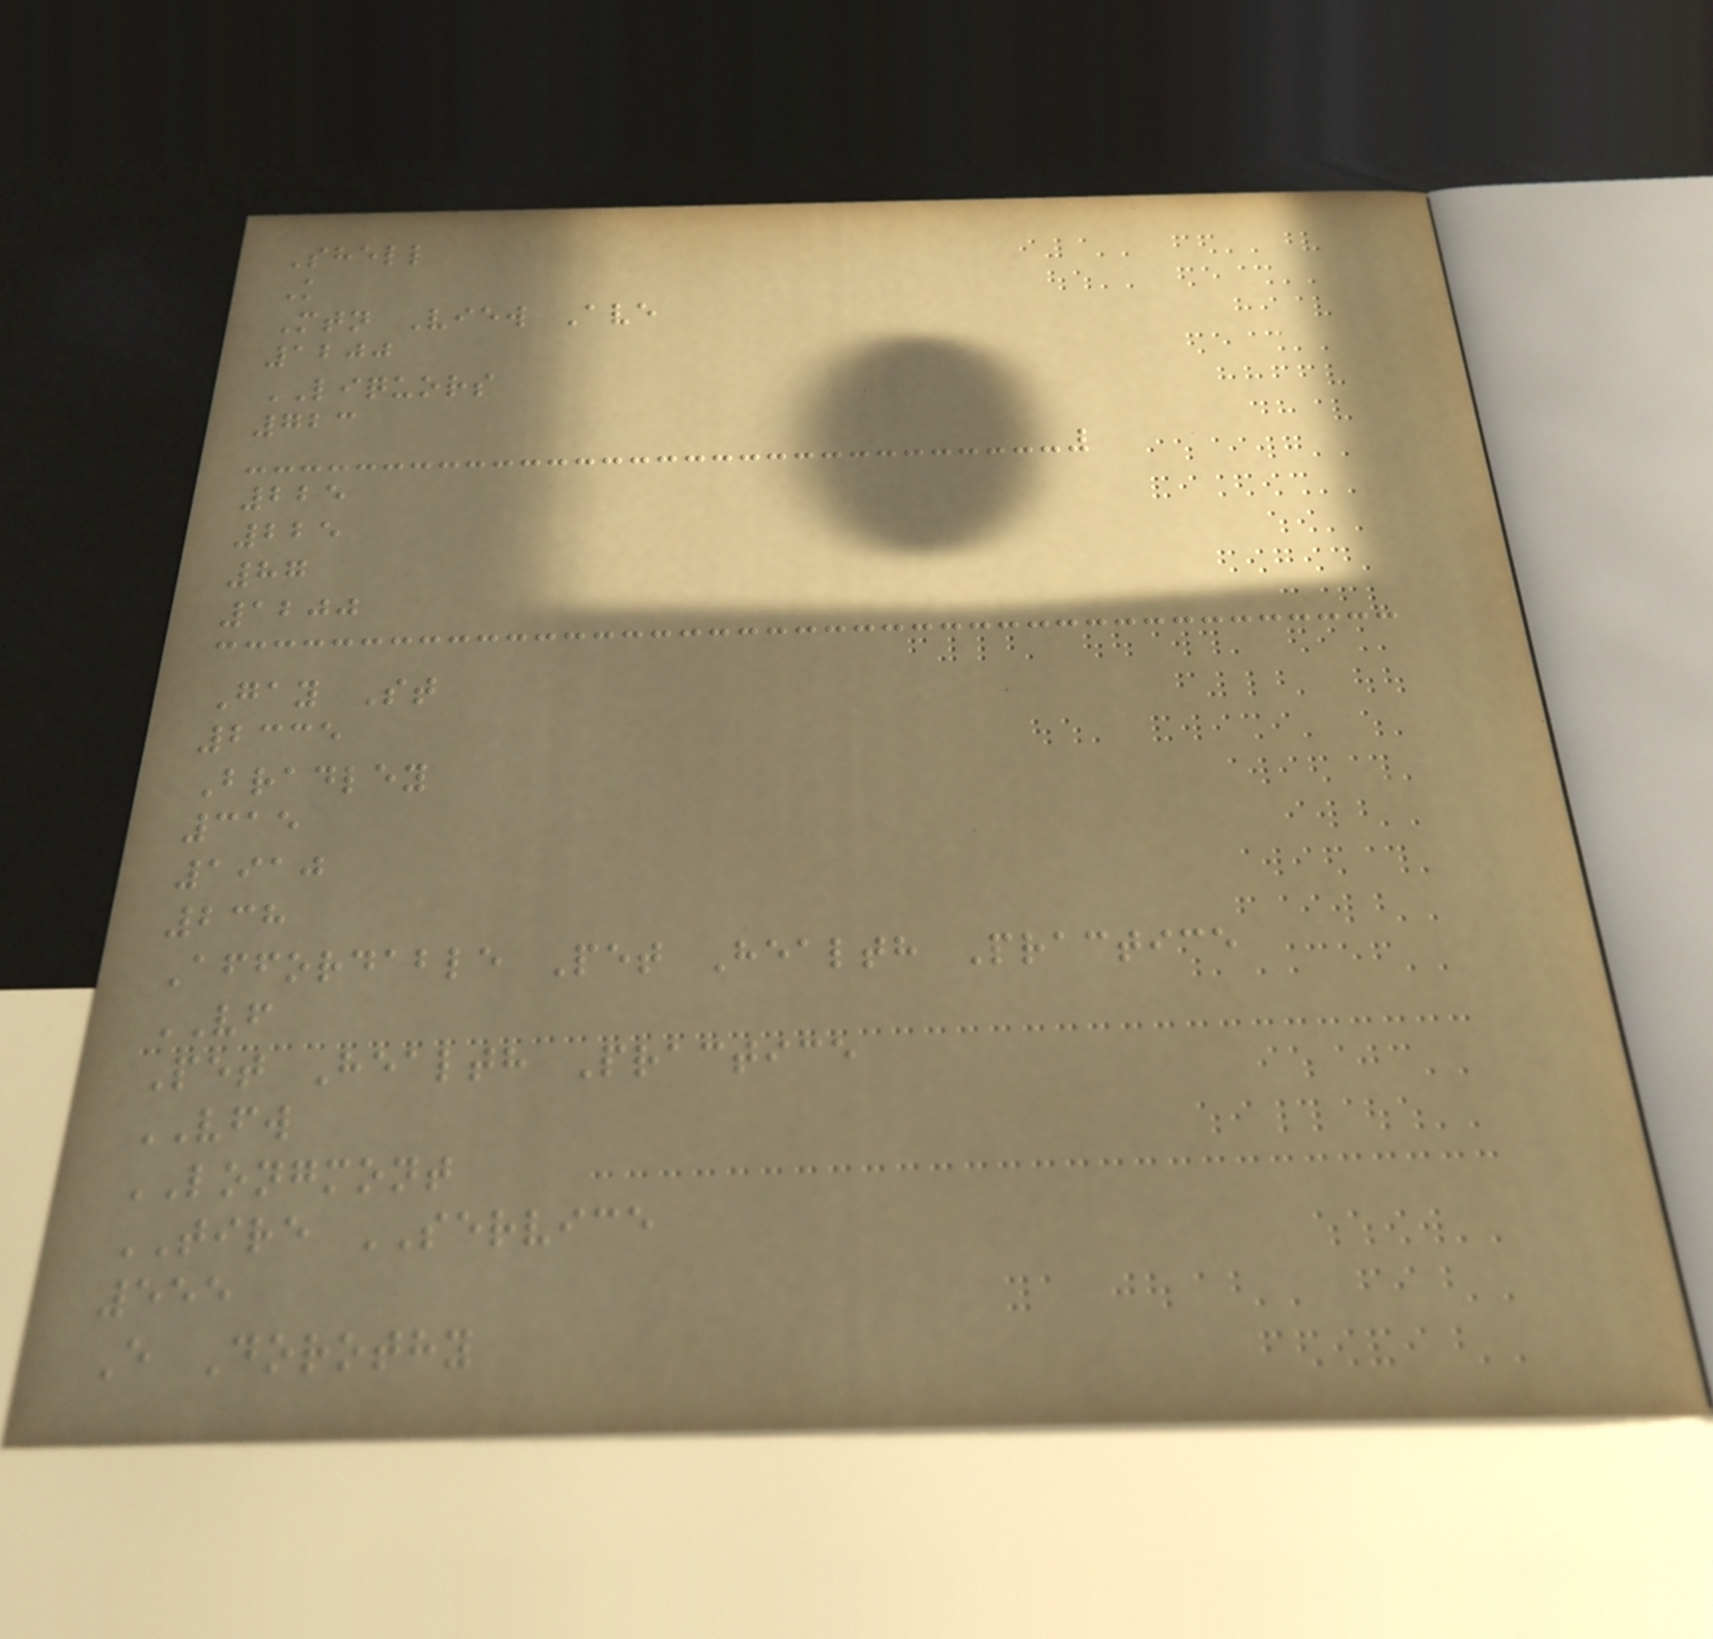Shell
K
Mtn View Ave
1200
LIQUORS
723
225
225
87
1200
Gay St
2335
Bradley
315
1910
238
Affordable Pet Health Practice
VF
Pet Health Practice
VFW
LONGMONT
TIRE SERVICE
555
E Dorothy
